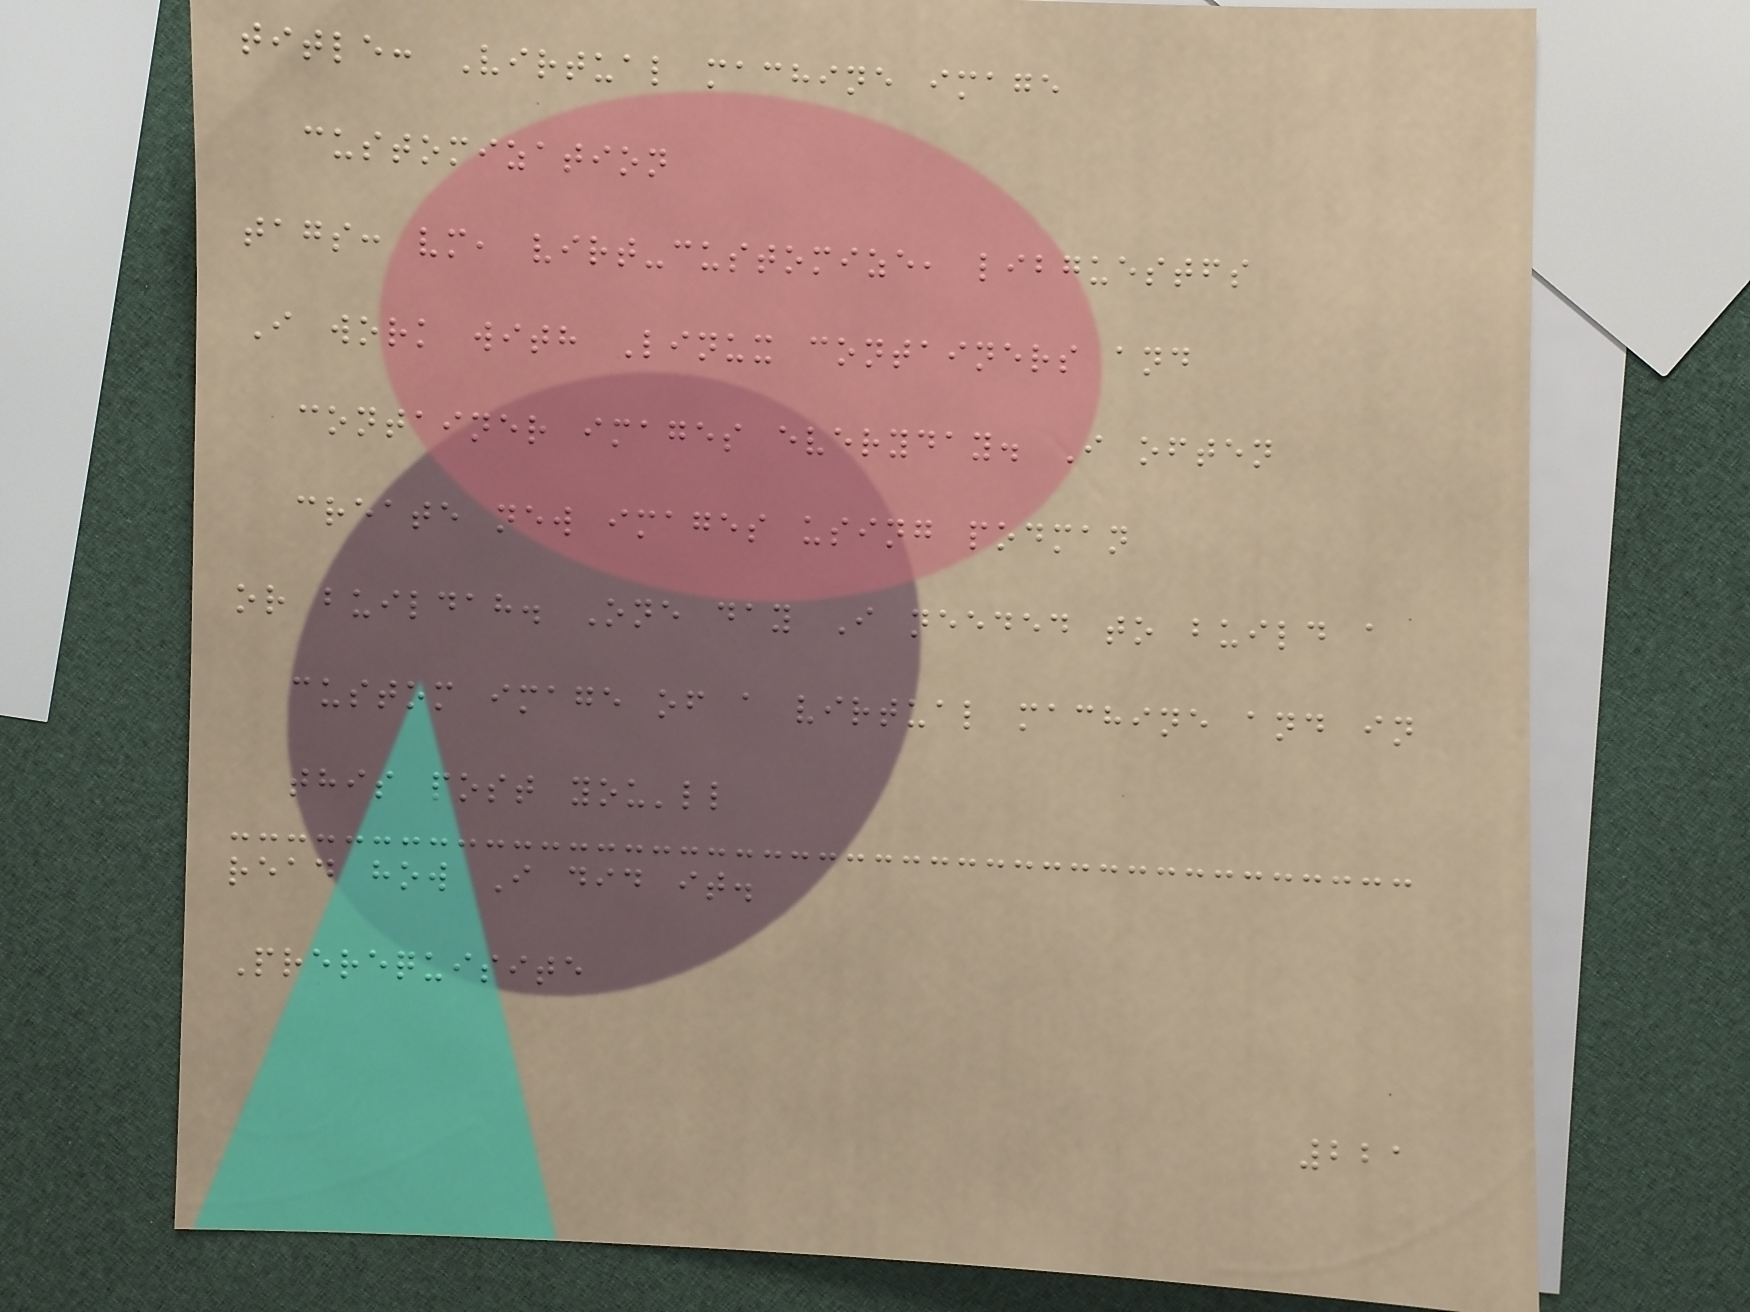title: Virtual machine image
customization
tags: vm, virt-customize, libguestfs
I work with Linux containers and
container images everyday. I often
create new images using podman
or buildah. One day I needed to build a
custom image of a virtual machine and in
this post you'll
read how I did it.
Prerequisite
221
